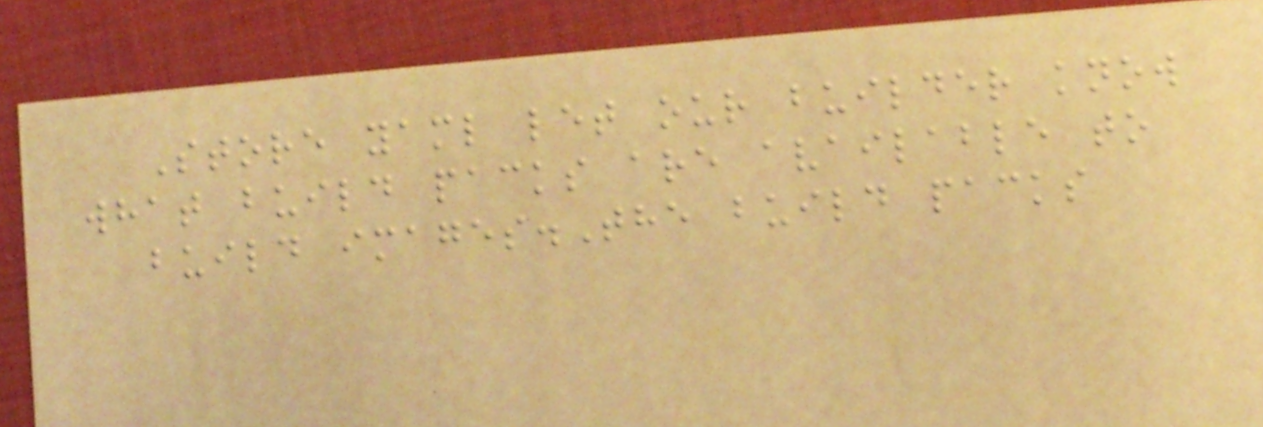Store yaml let our builder know
what build packs are available to
build images.The build packs
